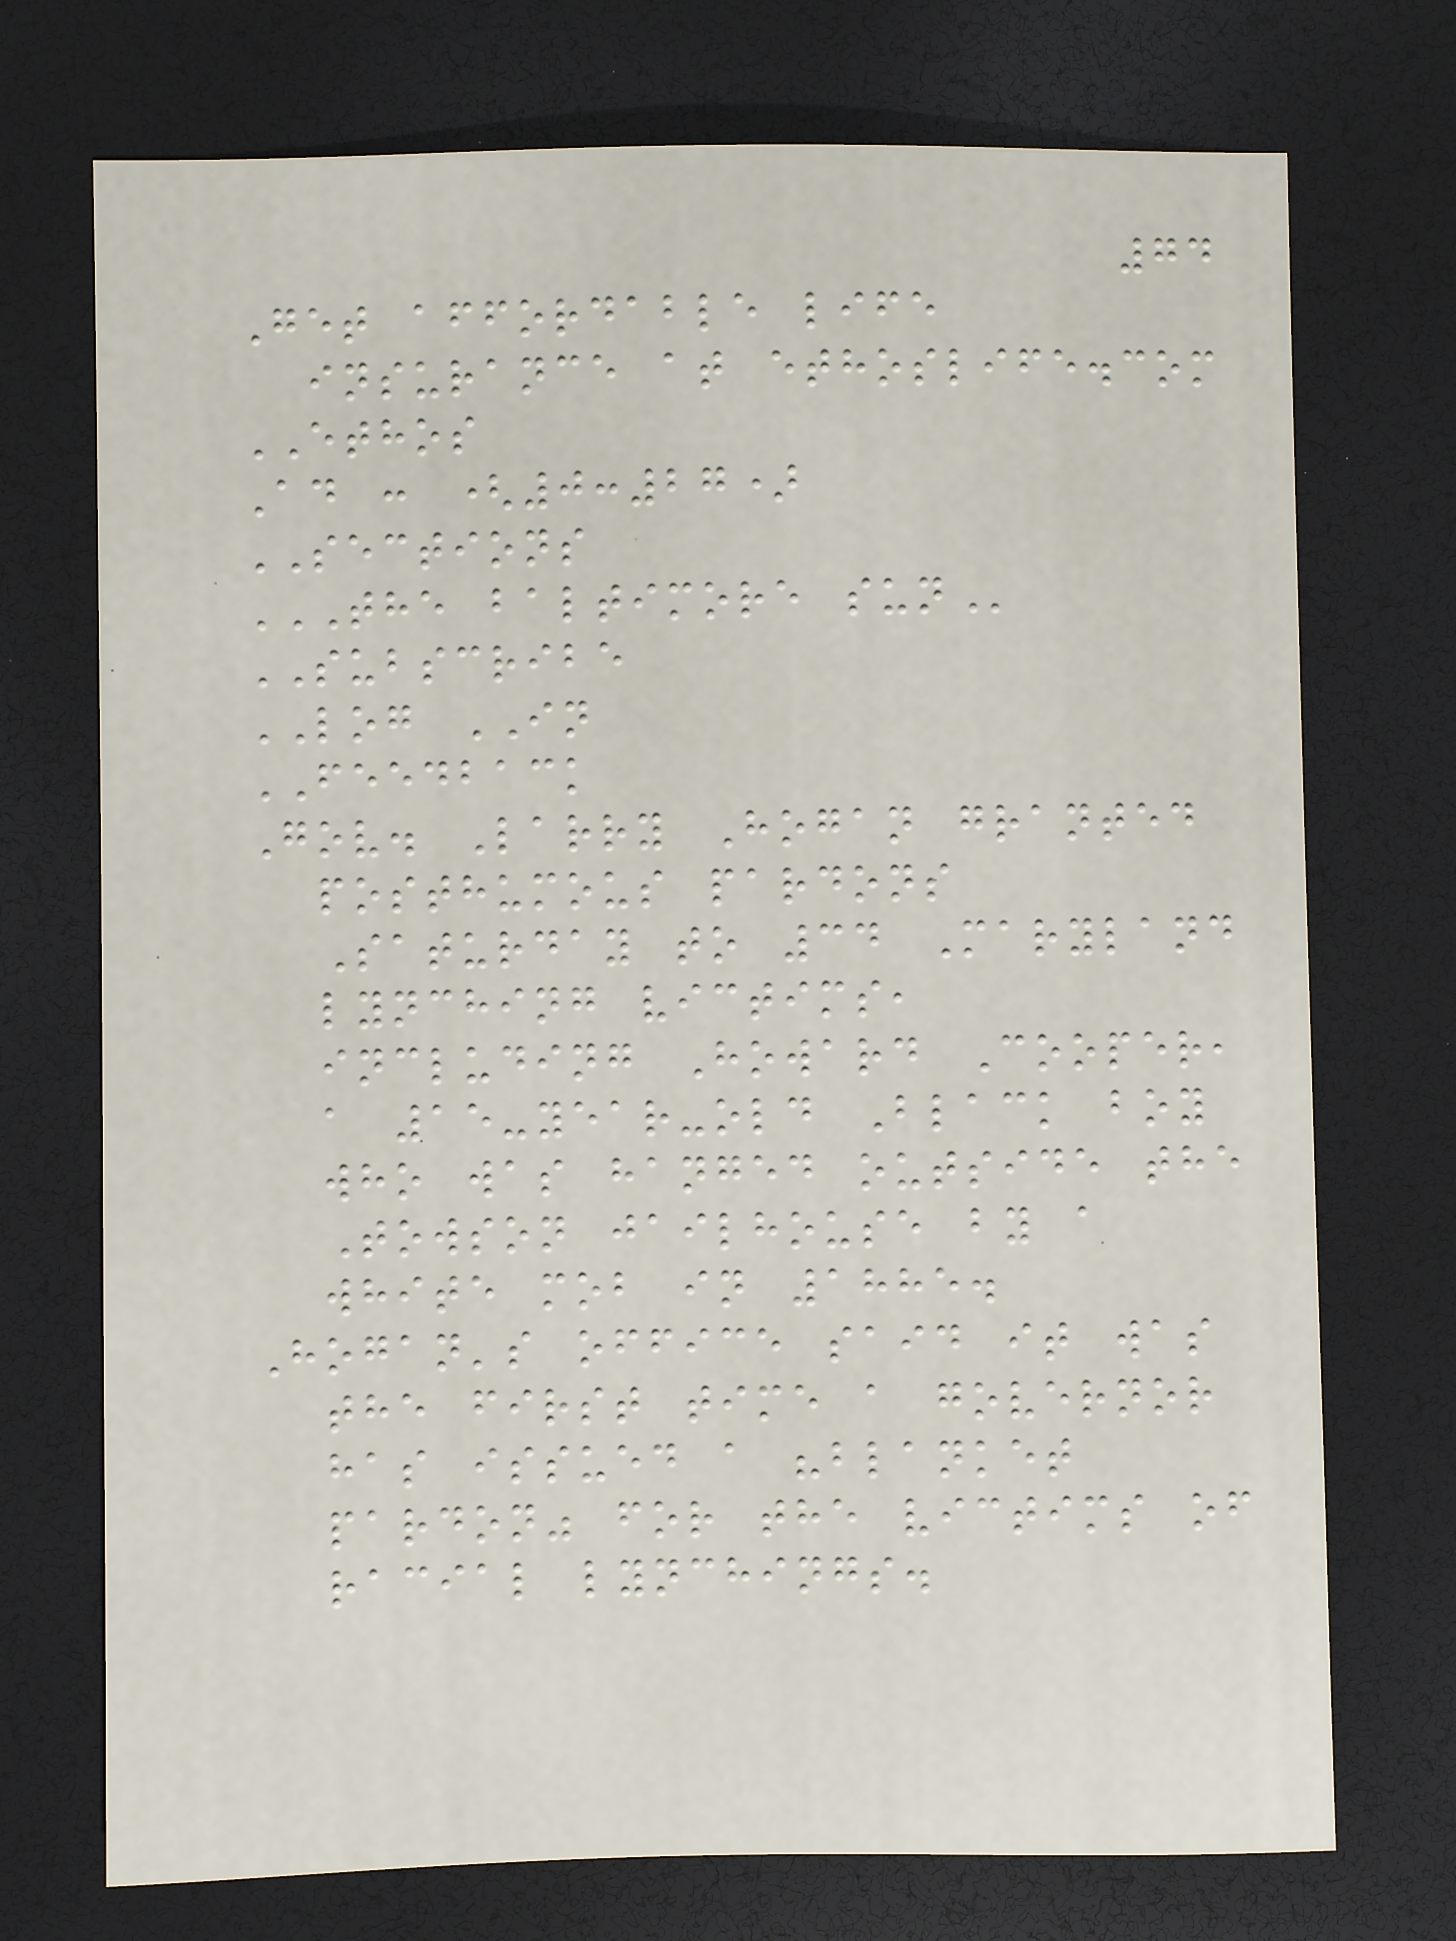74
Get affordable life
insurance at ethoslife.com
ETHOS
Ad : (0:27)
SECTIONS
THE BALTIMORE SUN
SUBSCRIBE
LOG IN
FEEDBACK
Gov. Larry Hogan granted
posthumous pardons
Saturday to 34 Maryland
lynching victims,
including Howard Cooper,
a 15-year-old Black boy
who was hanged outside the
Towson jailhouse by a
white mob in 1885.
Hogan's office said it was
the first time a governor
has issued a "blanket
pardon" for the victims of
racial lynchings.
